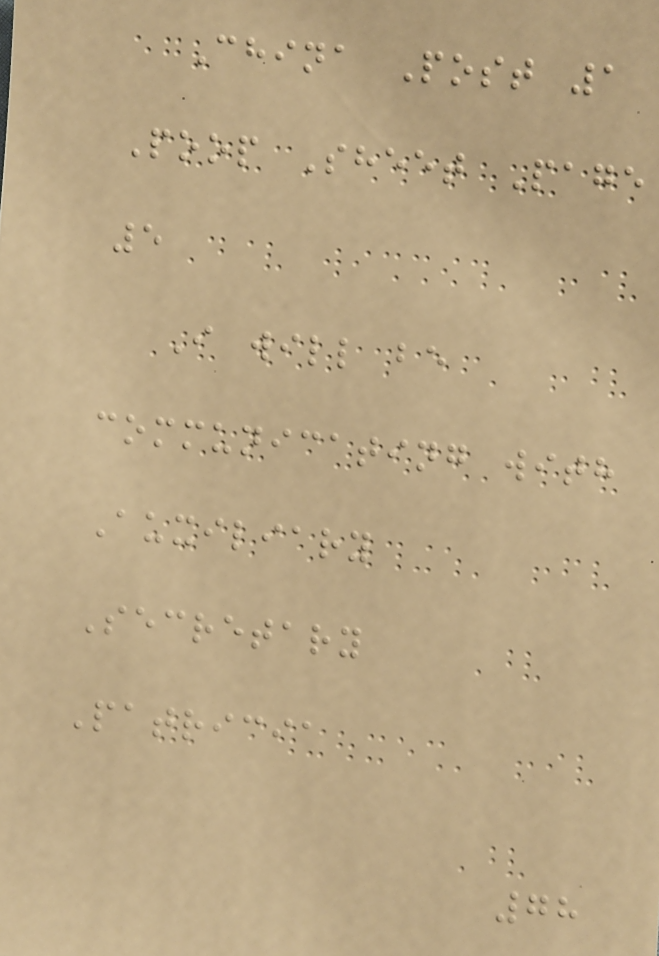China Post 1
Poop Sheet Page
5
I will be
communicating with
Auxiliary
Secretary
Patricia
78
